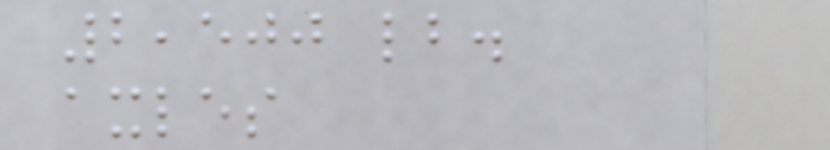2,500 lb.
axles
